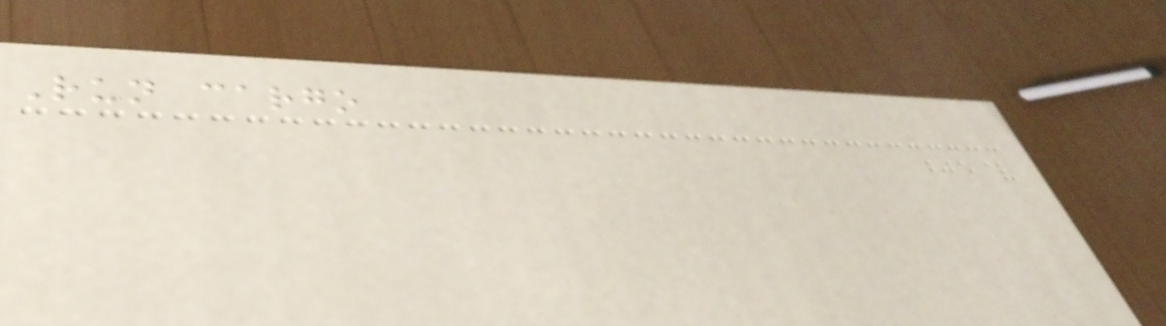Run cargo
